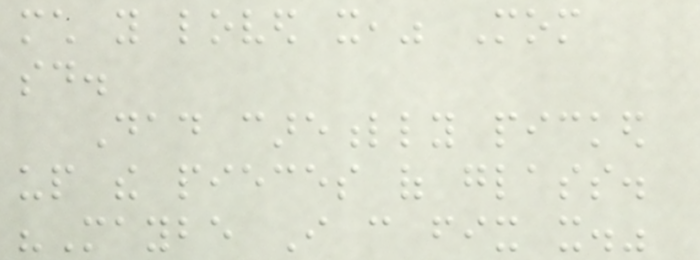much you loved it," Mom
said.
Dad carefully picked
up the pieces of glass.
"Maybe I can fix it."
